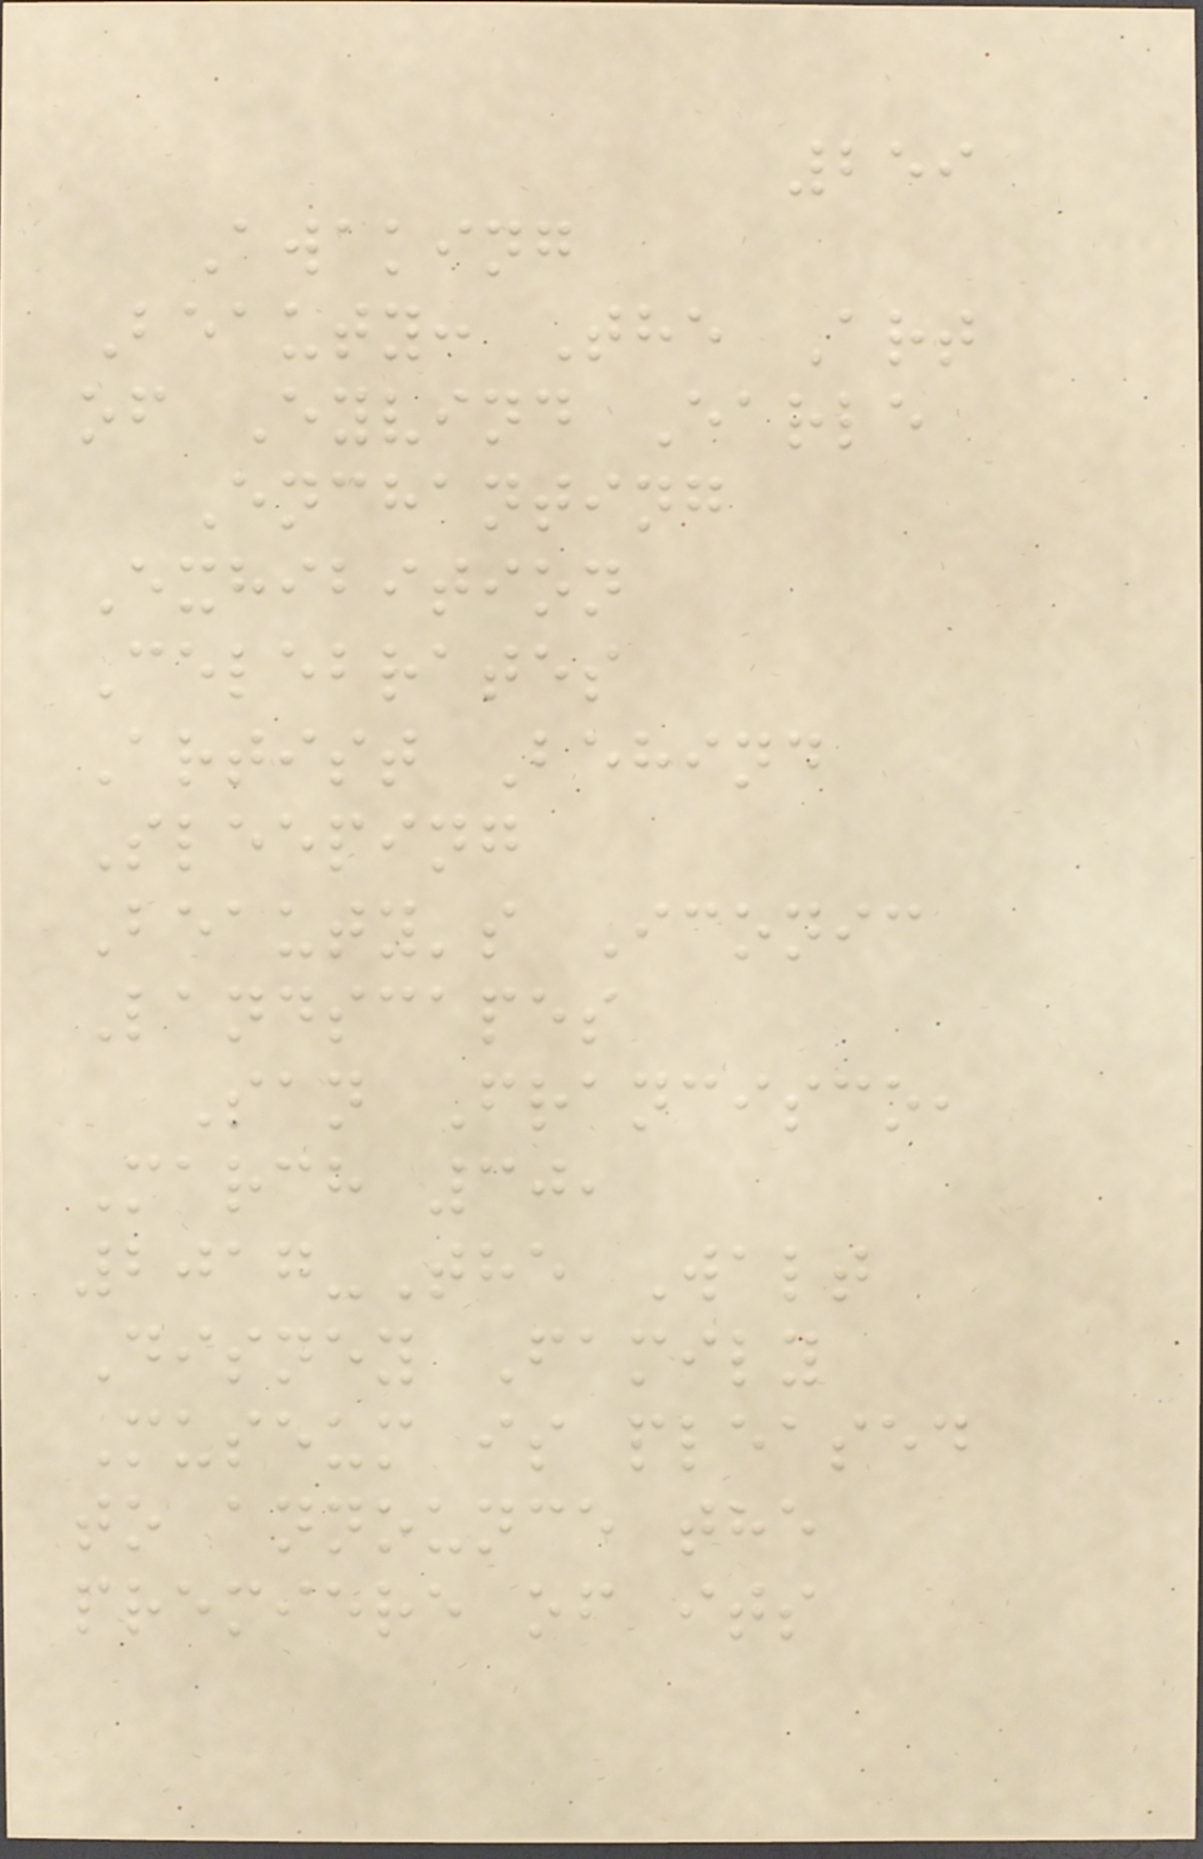259
Awaking
Beauty: The Art
of Eyvind Earle
Enchanting
Exhibition
Celebrates
Artist Behind
Sleeping
Beauty's Iconic
Landscapes
San Francisco,
March 30,
2017-The Walt
Disney Family
Museum is pleased
to announce the
premiere of its
